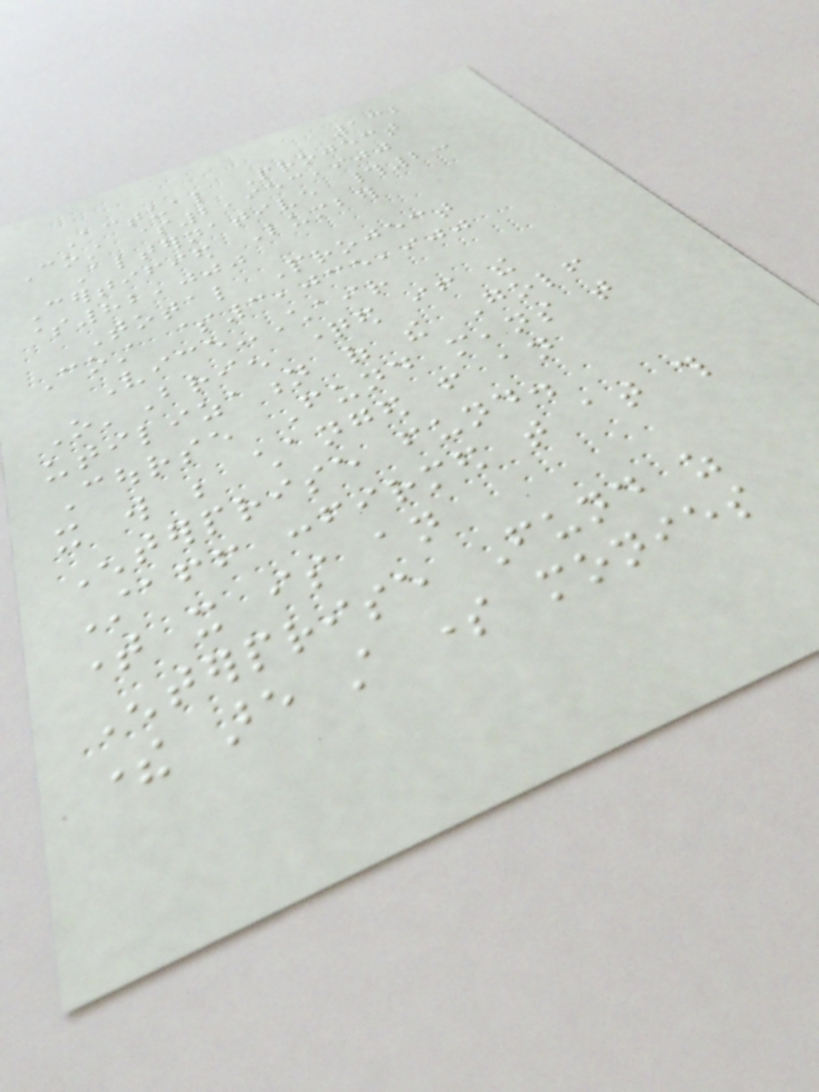132
Actual Project
Cost $2,953,900
Alternative #2:
Certified Lumber
$82,000
Total Project
Cost $3,035,900
Vice-Chair
O'Brien questioned if the
utilization of the Golf
Course Fund means that
it will be changed from an
Enterprise fund.
Staff confirmed that at this
time it is an
Enterprise Fund as
there are still some monies
